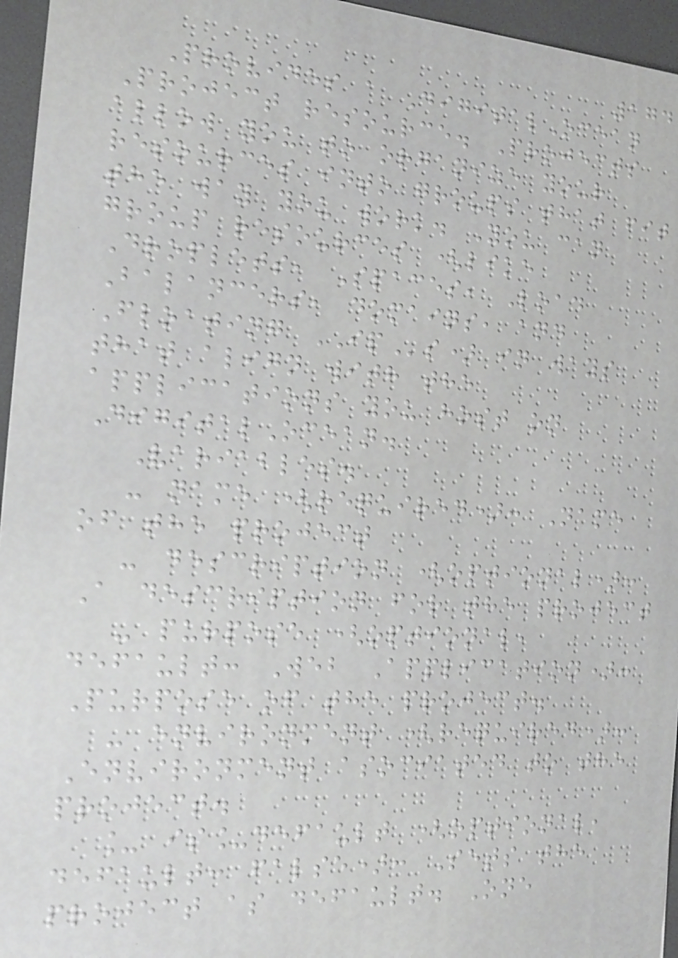174
Provides a DigitalOcean
Project resource. Projects
allow you to organize your
resources into groups that fit
the way you work. You can
group resources (like
Droplets, Spaces, Load
Balancers, domains, and
Floating IPs) in ways
that align with the
applications you host on
DigitalOcean.
Variables.
- name (required): Name
of the project
- description (optional):
A description for the project
- purpose (optional,
default: Web Application):
Purpose of the project.
- environment (required):
Environment asociated to the
project.
_ is_default (optional,
default: false): Sets the
project as default. One
